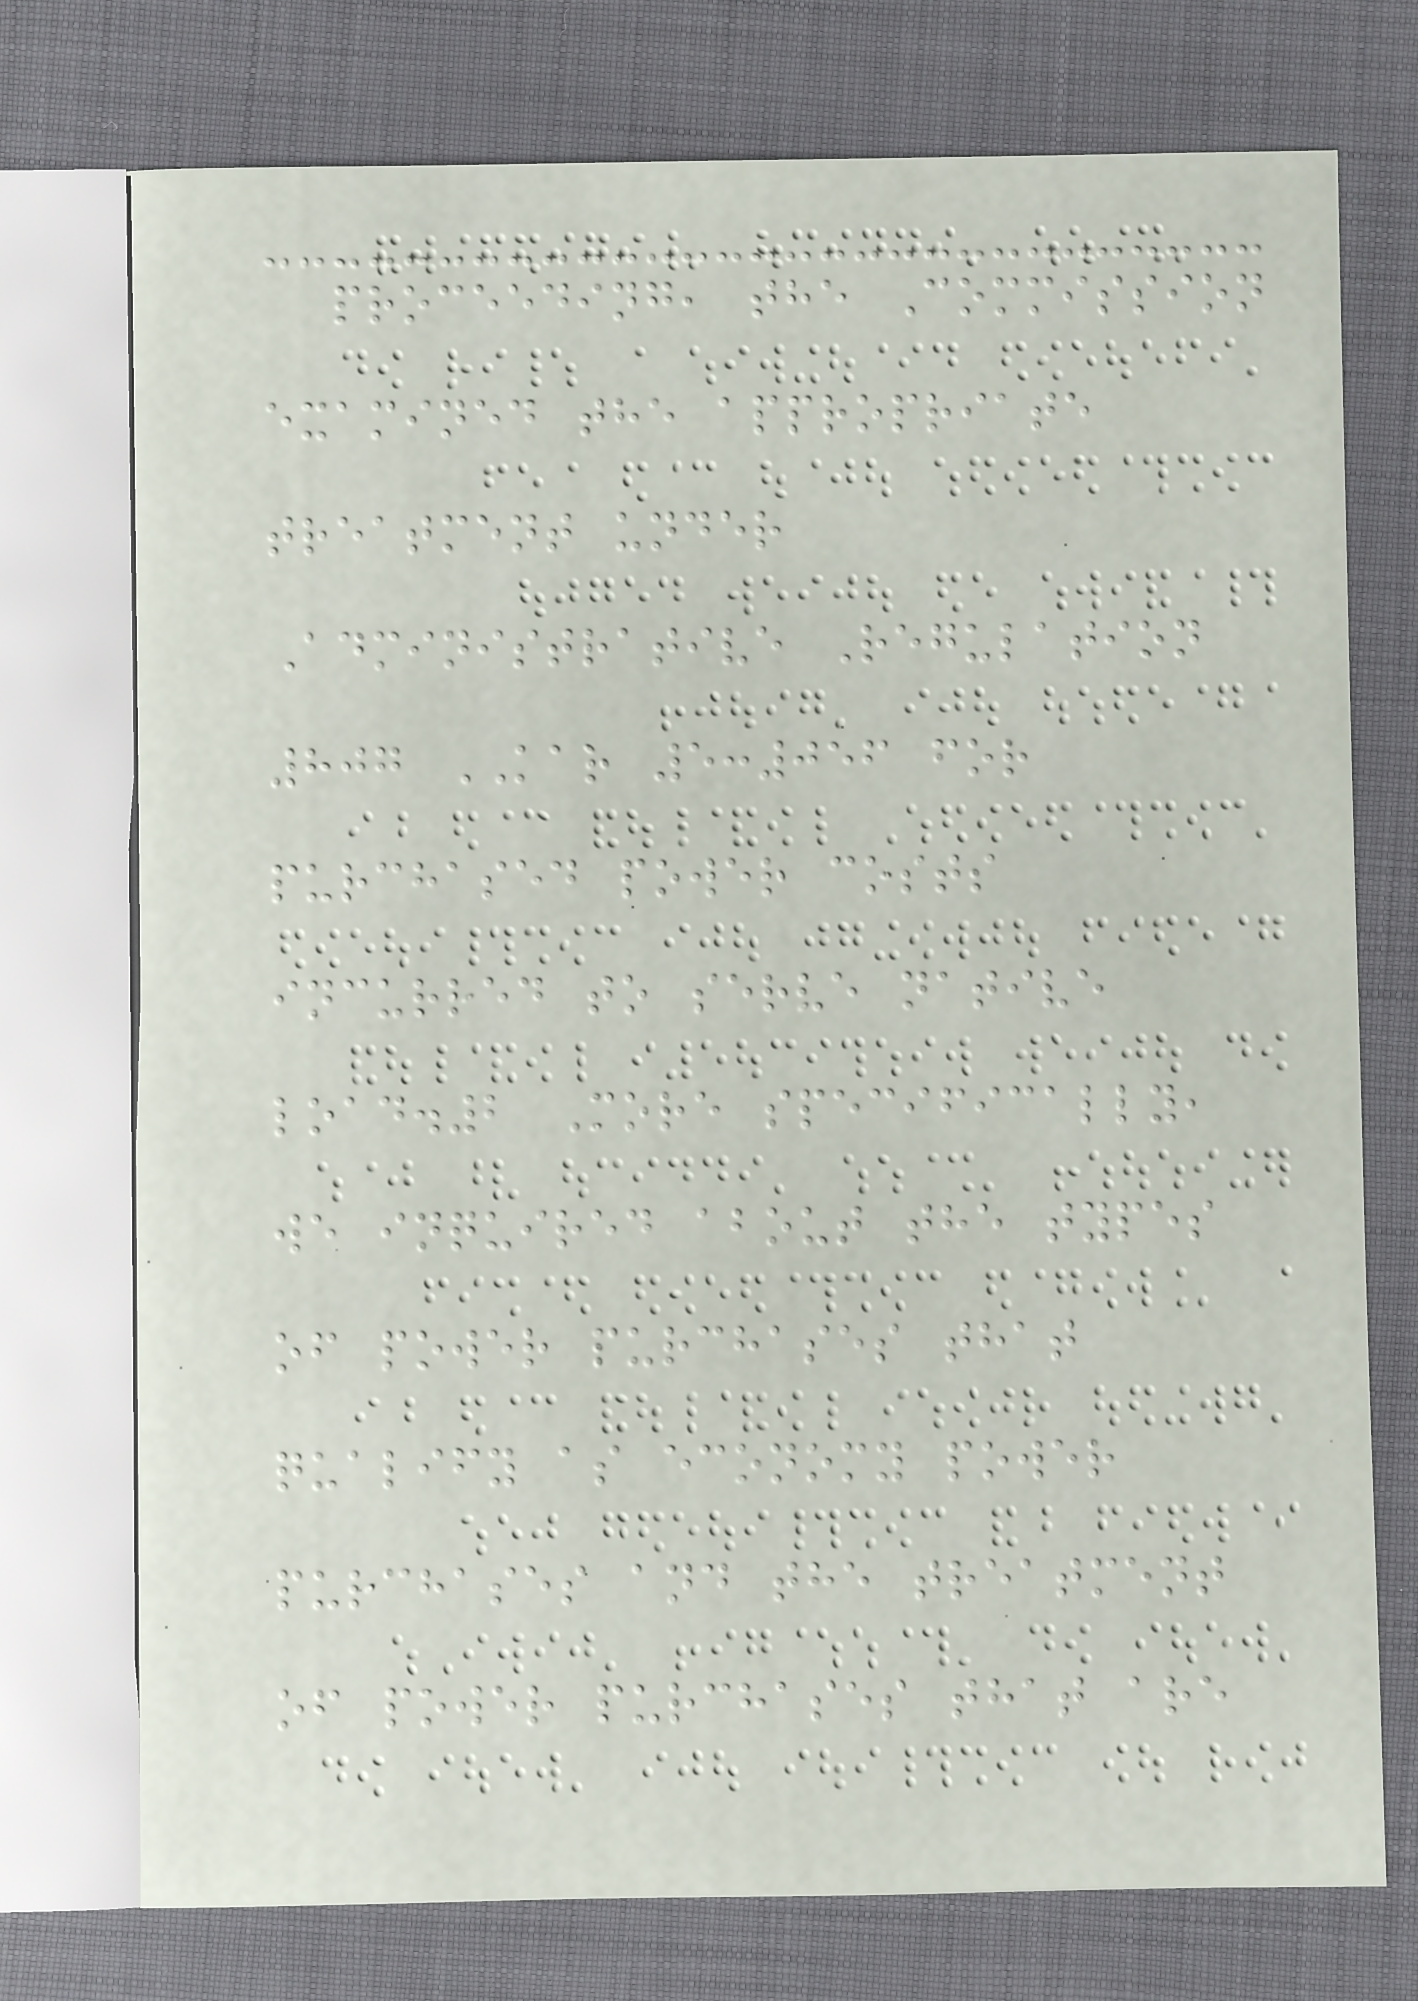proceeding, the Commission
examined the appropriate
treatment under
Administrative Regulation
807 KAR 5:056 for
purchased power costs
incurred to serve native
load.2 More specifically,
we inquired about the types
of power purchases that
qualify as economy power
purchases and the treatment
of power purchases that are
